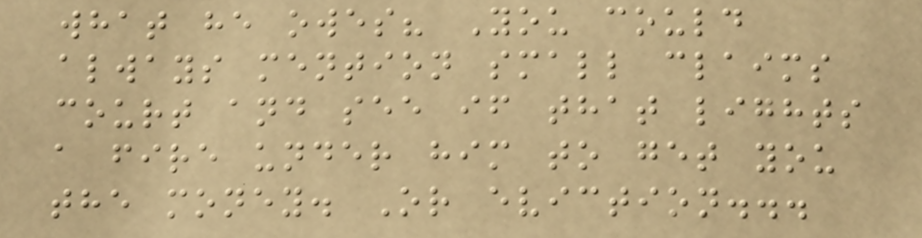what he owes? You could
always mention small claims
court and see if that lights
a fire under him to get you
the money. Or eviction...
